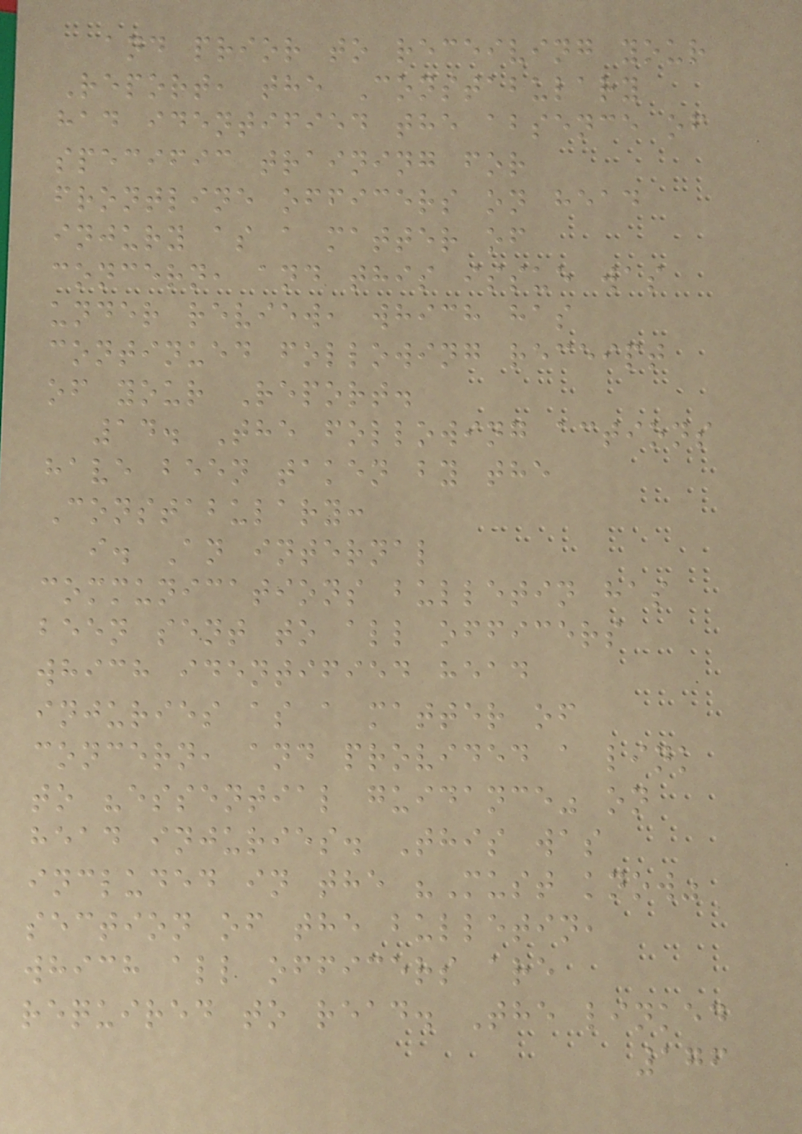and prior to receiving your
Report, the Constabulary
had identified the absence of
specific training for
frontline officers on head
injury as a matter of
concern, and this issue was
under review, which has
continued following receipt
of your Report.
14. The following actions
have been taken by the
Constabulary:
i. An internal
communications bulletin has
been sent to all officers
which identified head
injuries as a matter of
concern, and provided a link
to "essential guidance" on
head injuries. This was
included in the "Must know"
section of the bulletin,
which all officers are
required to read. The linked
176
